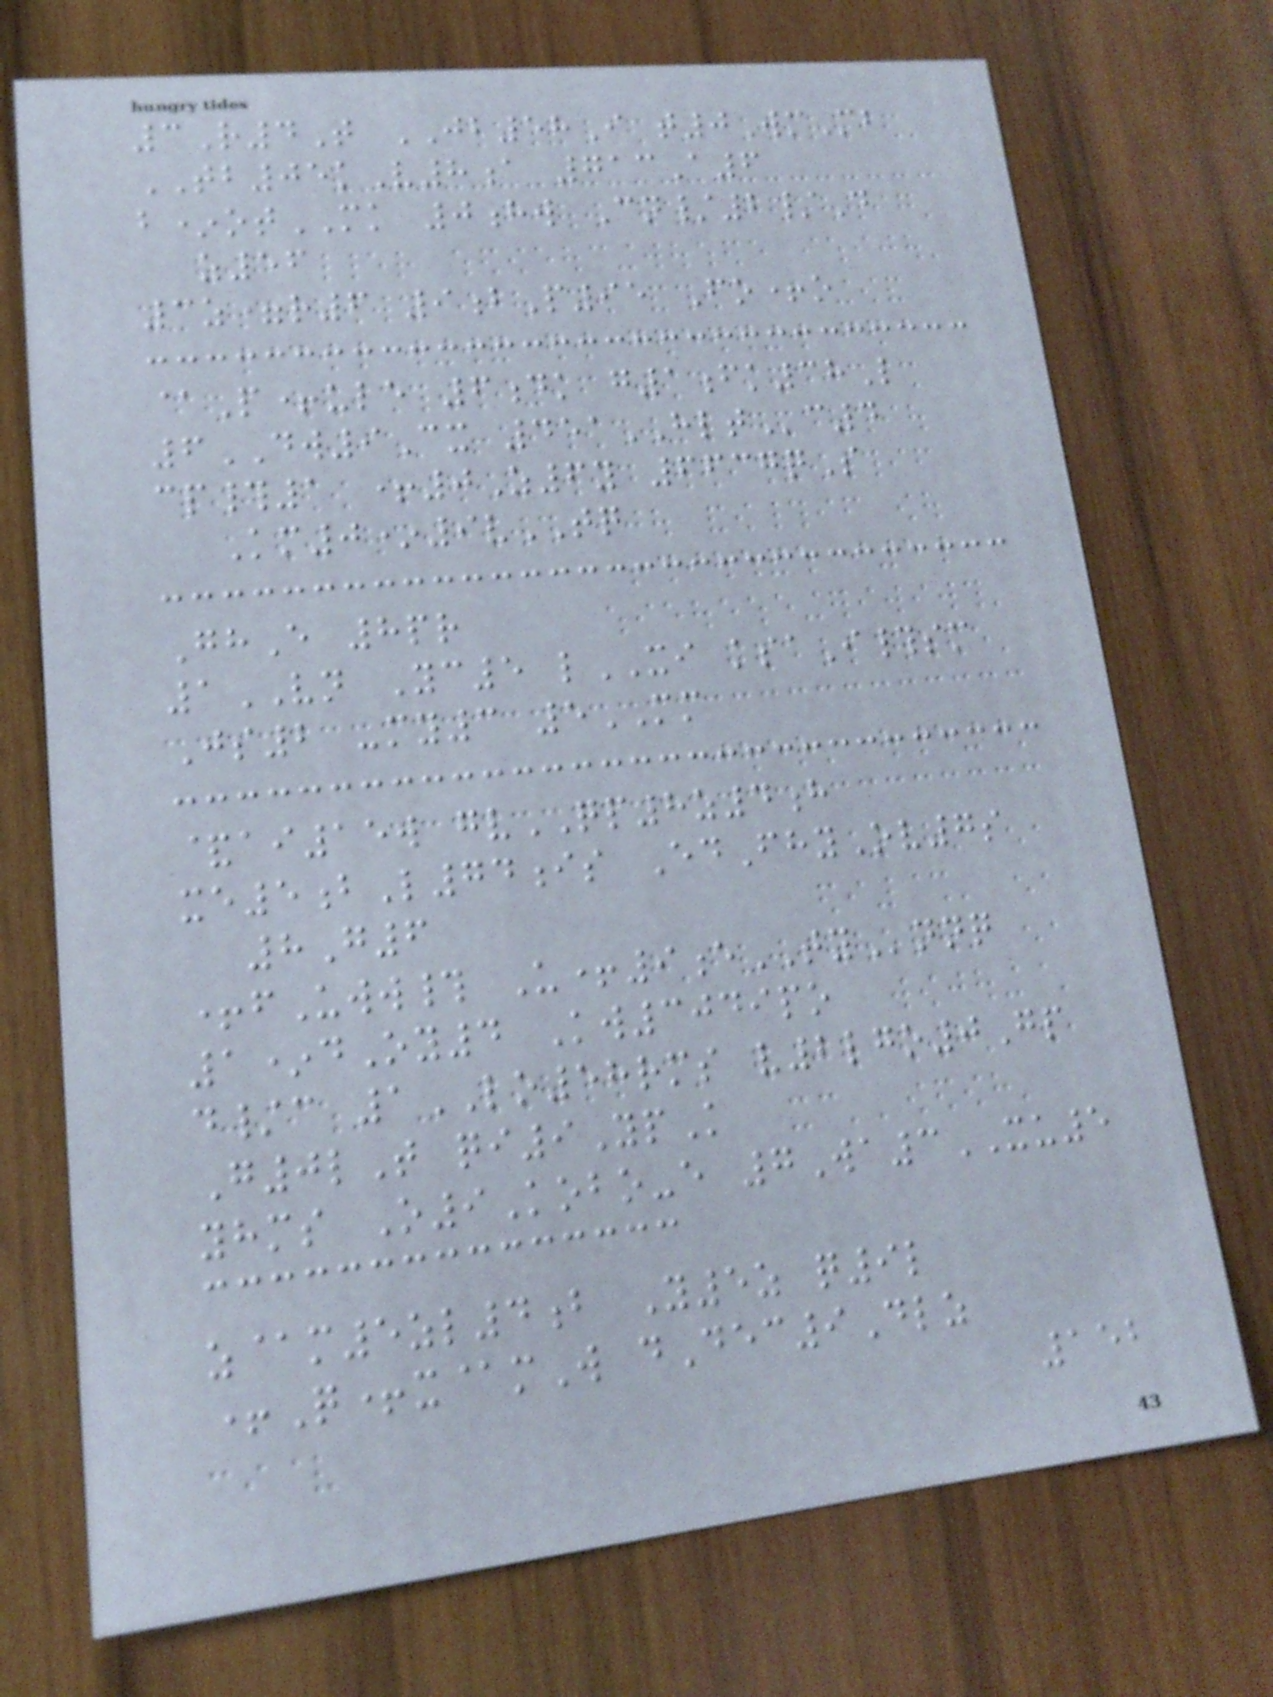3R4T JB58I t0WmMb
TB05kV8a 713A6
b*otMK 0hw Cn/2/D
z56
3z=r6 9bP95 Fo+o
@P+ule 6dk g1fk38L
6DW9Cx 451HLTc4
cp#1 +0Z6y 6637qS
Km0*9vTQ
GhE 8pr
1VN Yc5 lXI ksaI#sm
Js2 -my3 5MM
&ai15w gvQP8z4h
xe5bL74is EdFhyOv7s
8G6
+fUww# U+9eTYnnq
1*dOy4 Kw3049po
d/c 1LO58rms v2lgo0Gp
G0lT qi9YpK
yhms O9Kobo-e 7Wa3XU5
z@m5zl4b Y5z q9l
+Q+x@mW dDec9Dlz
152
